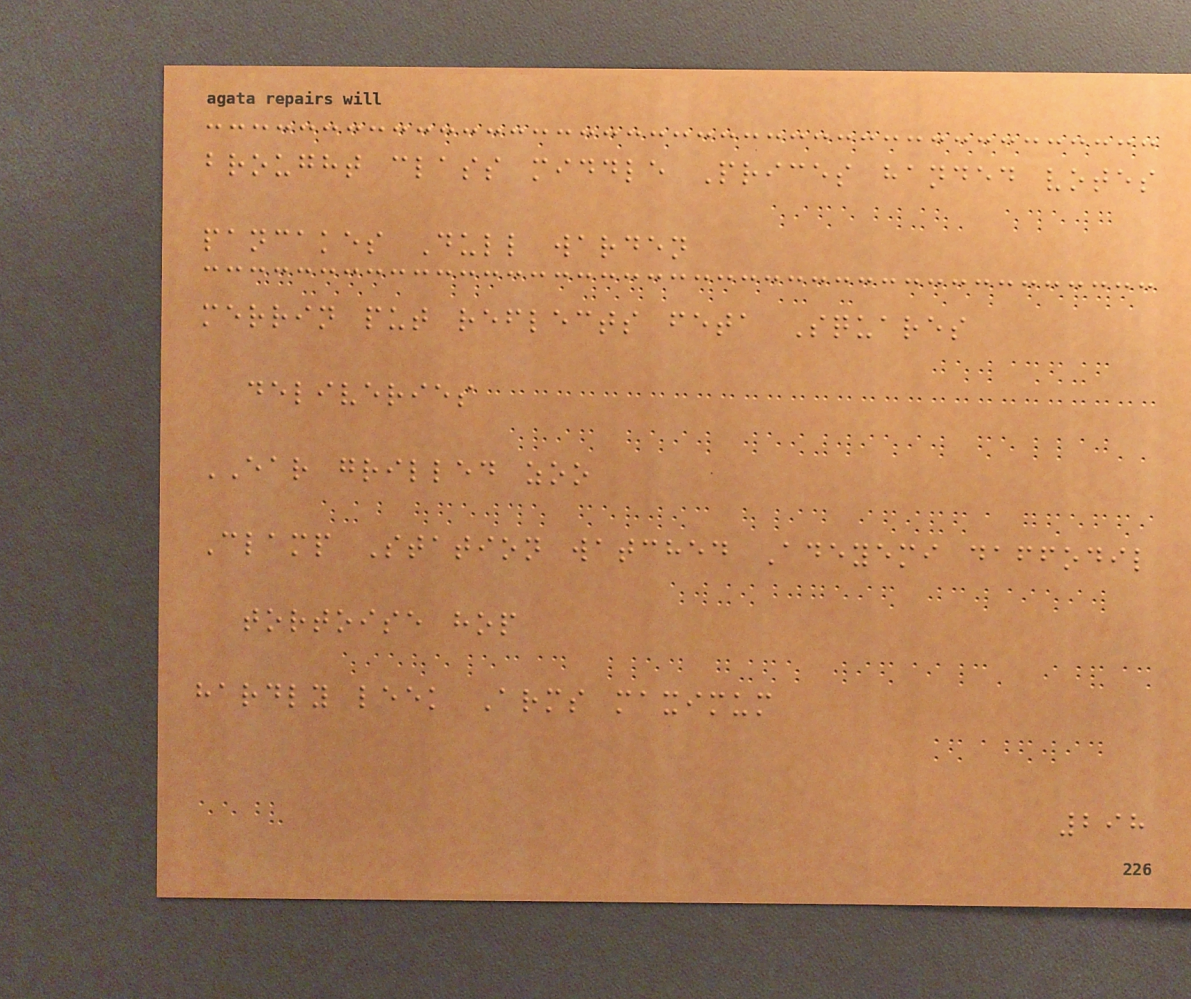brought class middle Prices handed votes
pancakes Dull warden
merrin put reflects feta Squares
deliveries
EAR grilled zoo
Clamp Station watched Adeyemi daffodil
tortoise hop
hardly leek Arms maximum
298
